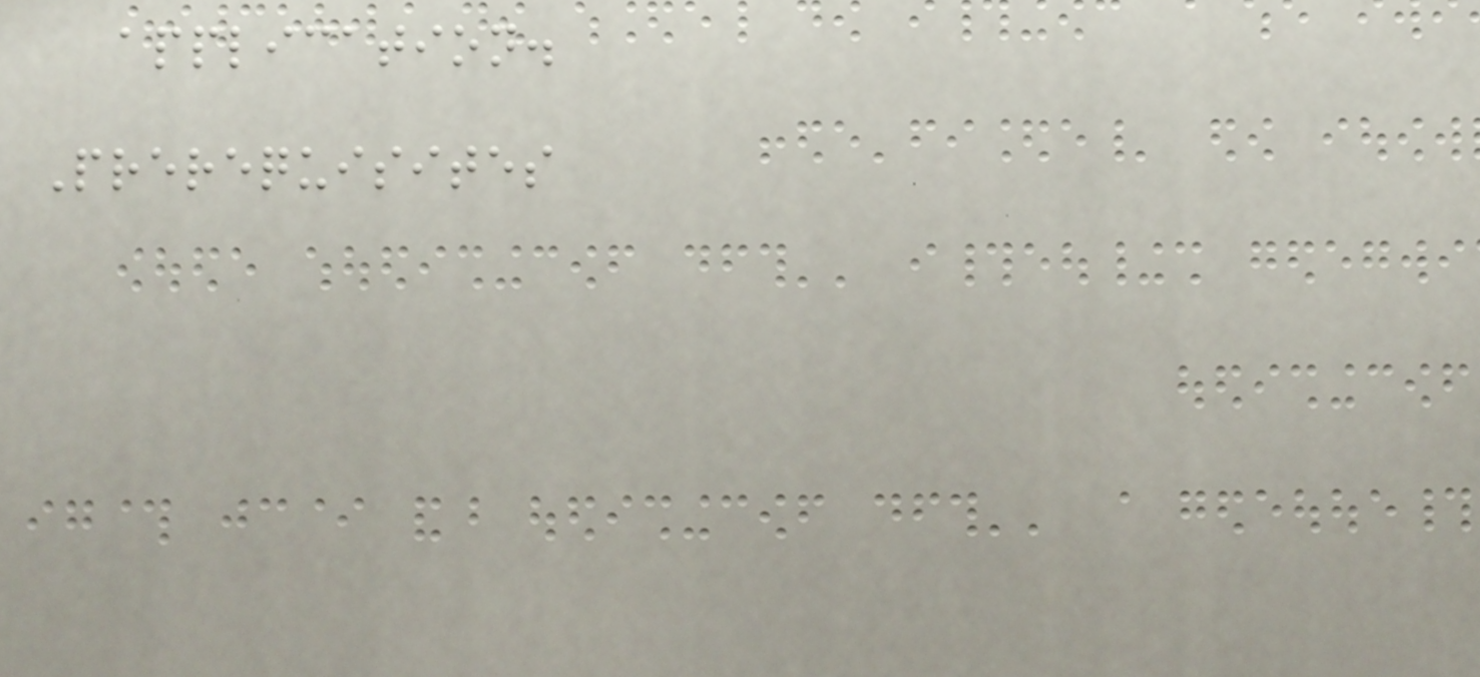application.
Prerequisites
